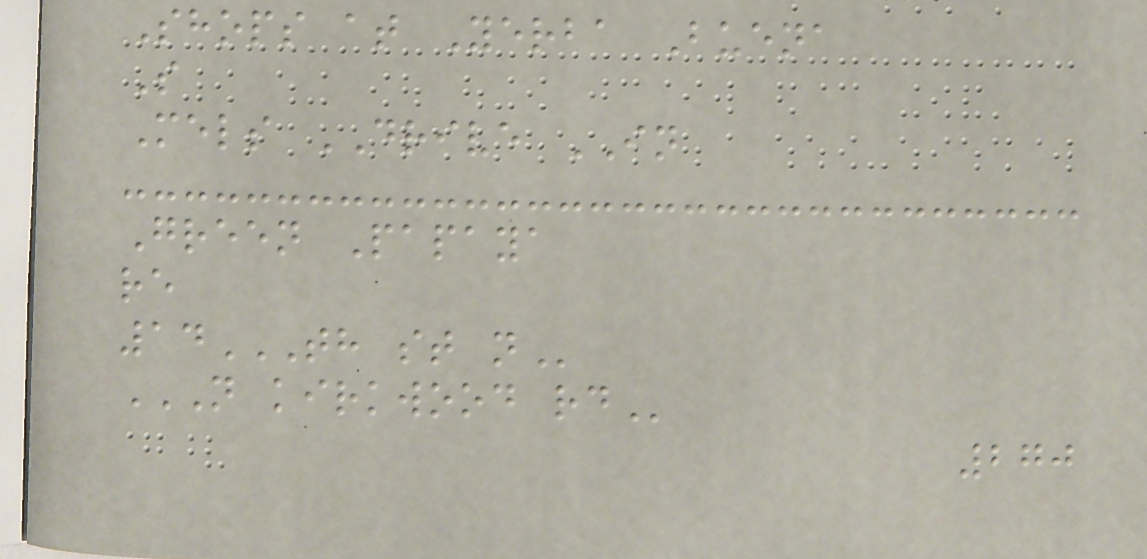Shops at Yerba Buena
S
Mels DRIVE IN
Green Papaya
re
14TH ST N
N KIRKWOOD RD
270
